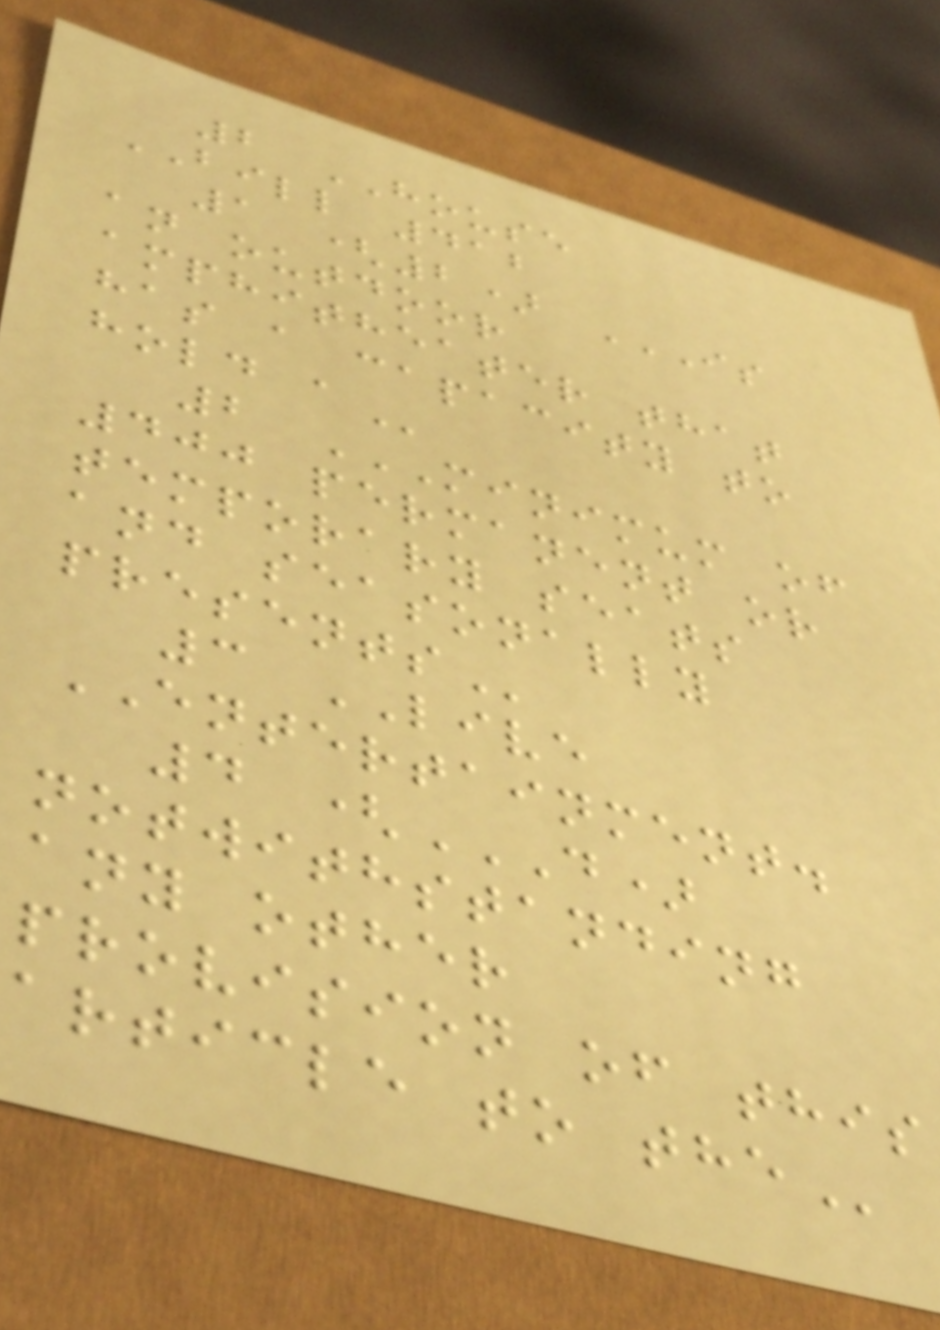2 HOUSE
BILL 412
1 (2) IS
AN OUTDOOR
AMPHITHEATER THAT
HAS A CAPACITY TO
HOLD A
2 MINIMUM OF
400 PERMANENT OR
TEMPORARY SEATS
AND SEASONALLY
PRESENTS
3 LIVE
ENTERTAINMENT.
4 (D)
NOTWITHSTANDING
ANY OTHER
PROVISION OF THIS
ARTICLE TO THE
